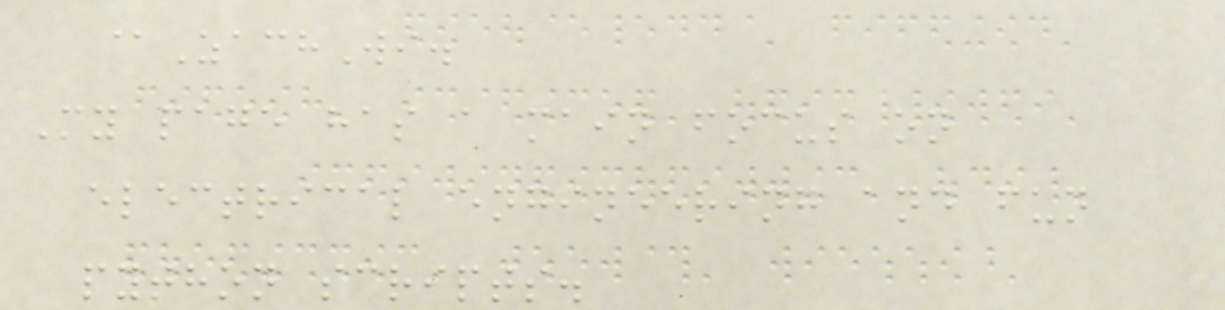@ZachWi.
My page has a main focus on
electrical engineering and fun
python scripts.
